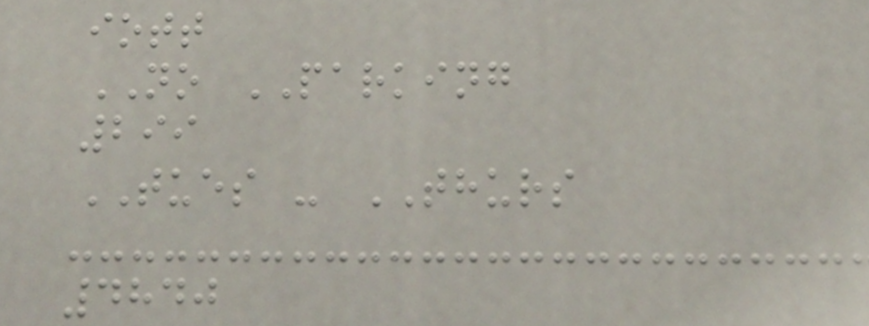iott
NO PARKING
299
TUES - THURS
4840
